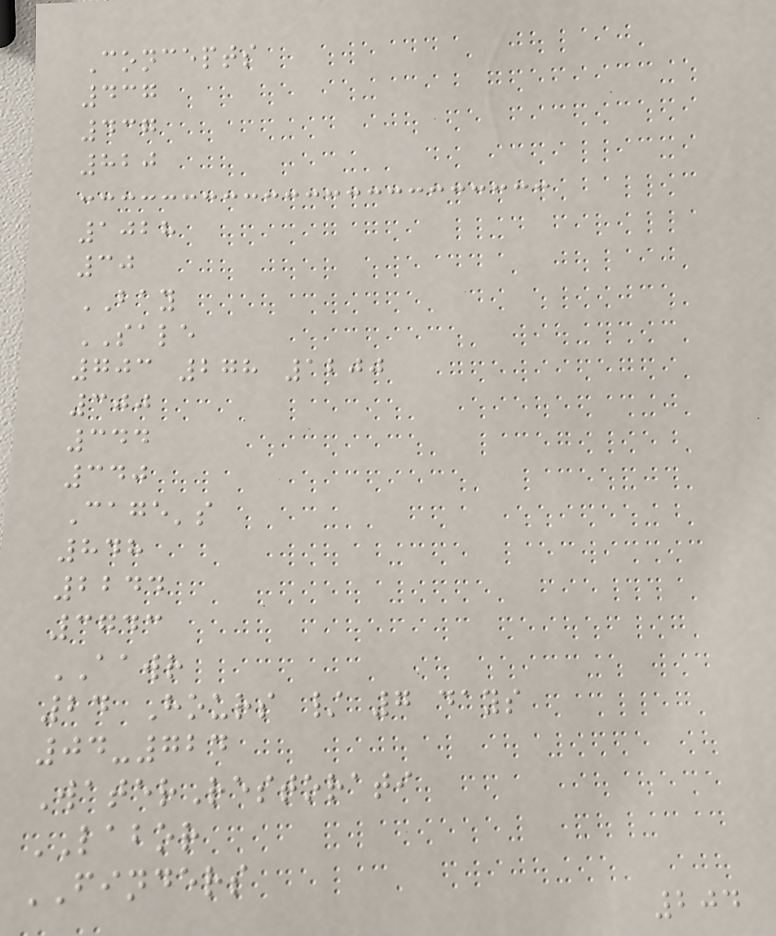Concepts
437
437
820
1028
30
BAY
SALE
703 278 1200
300
344
340
Cage's
848
2244
3743
AAWR
24 Hours / 7 days
04-724
WaterRestorati
LABOR
FINDERS
204
